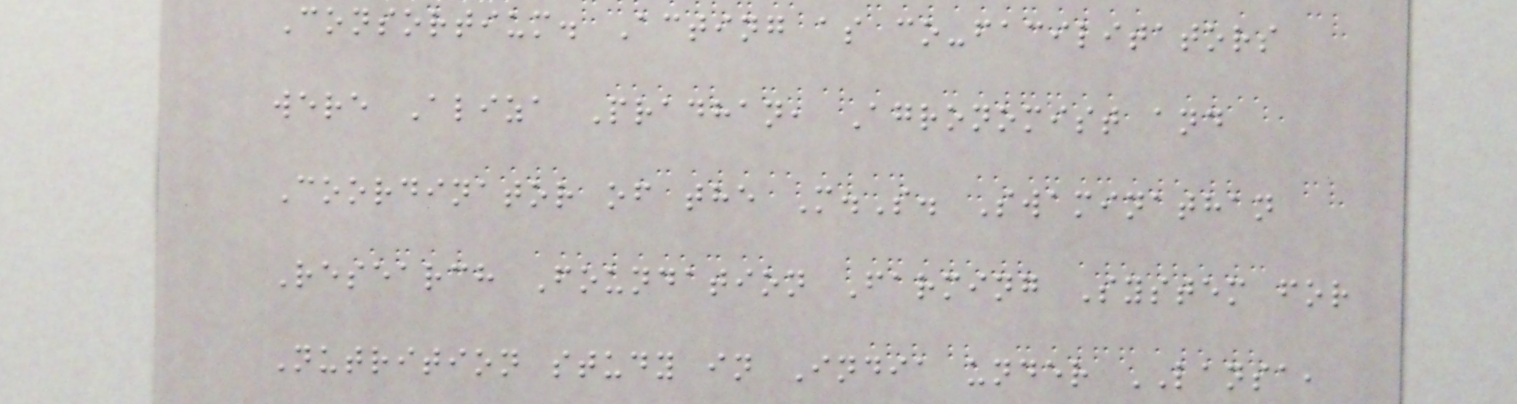Consortium. Acting as co-facilitators
were Aliza Pradhan, Agronomist and
Coordinator of the M.S. Swaminathan
Research Foundation Farming System for
Nutrition study in India under LANSA,
